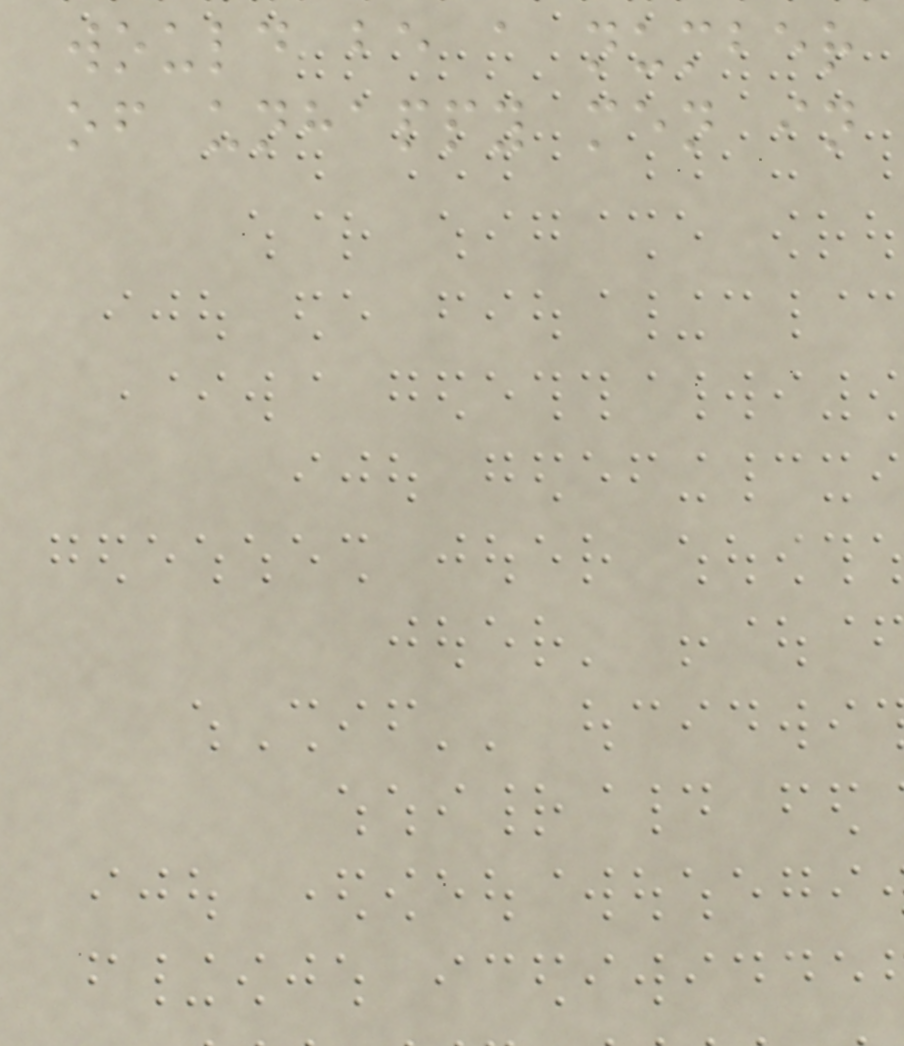would be a number
of unhappy men in
